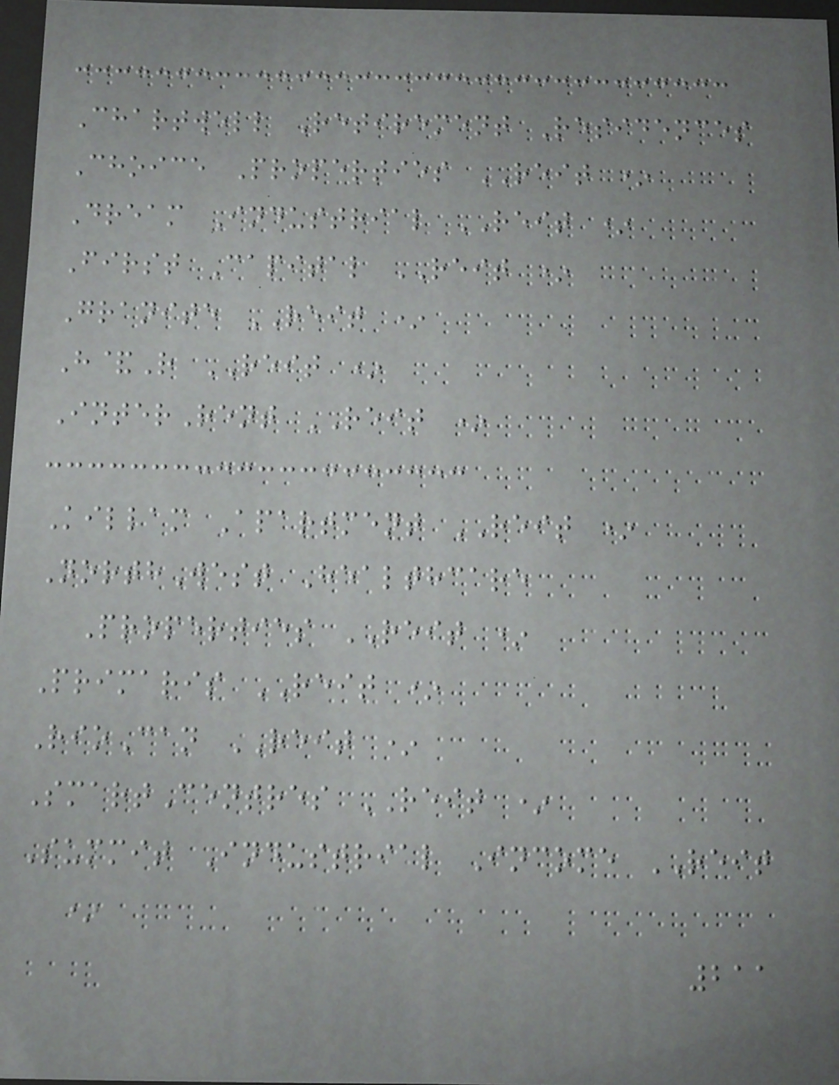Chartwell Retirement Residences
Choice Properties REIT *
Dream Industrial REIT *
First Capital REIT *
Granite REIT *
H&R REIT *
InterRent REIT *
Killam Apartment REIT *
NorthWest Healthcare
Properties REIT *
Primaris REIT *
RioCan REIT *
SmartCentres REIT *
Summit Industrial Income REIT
*
211
